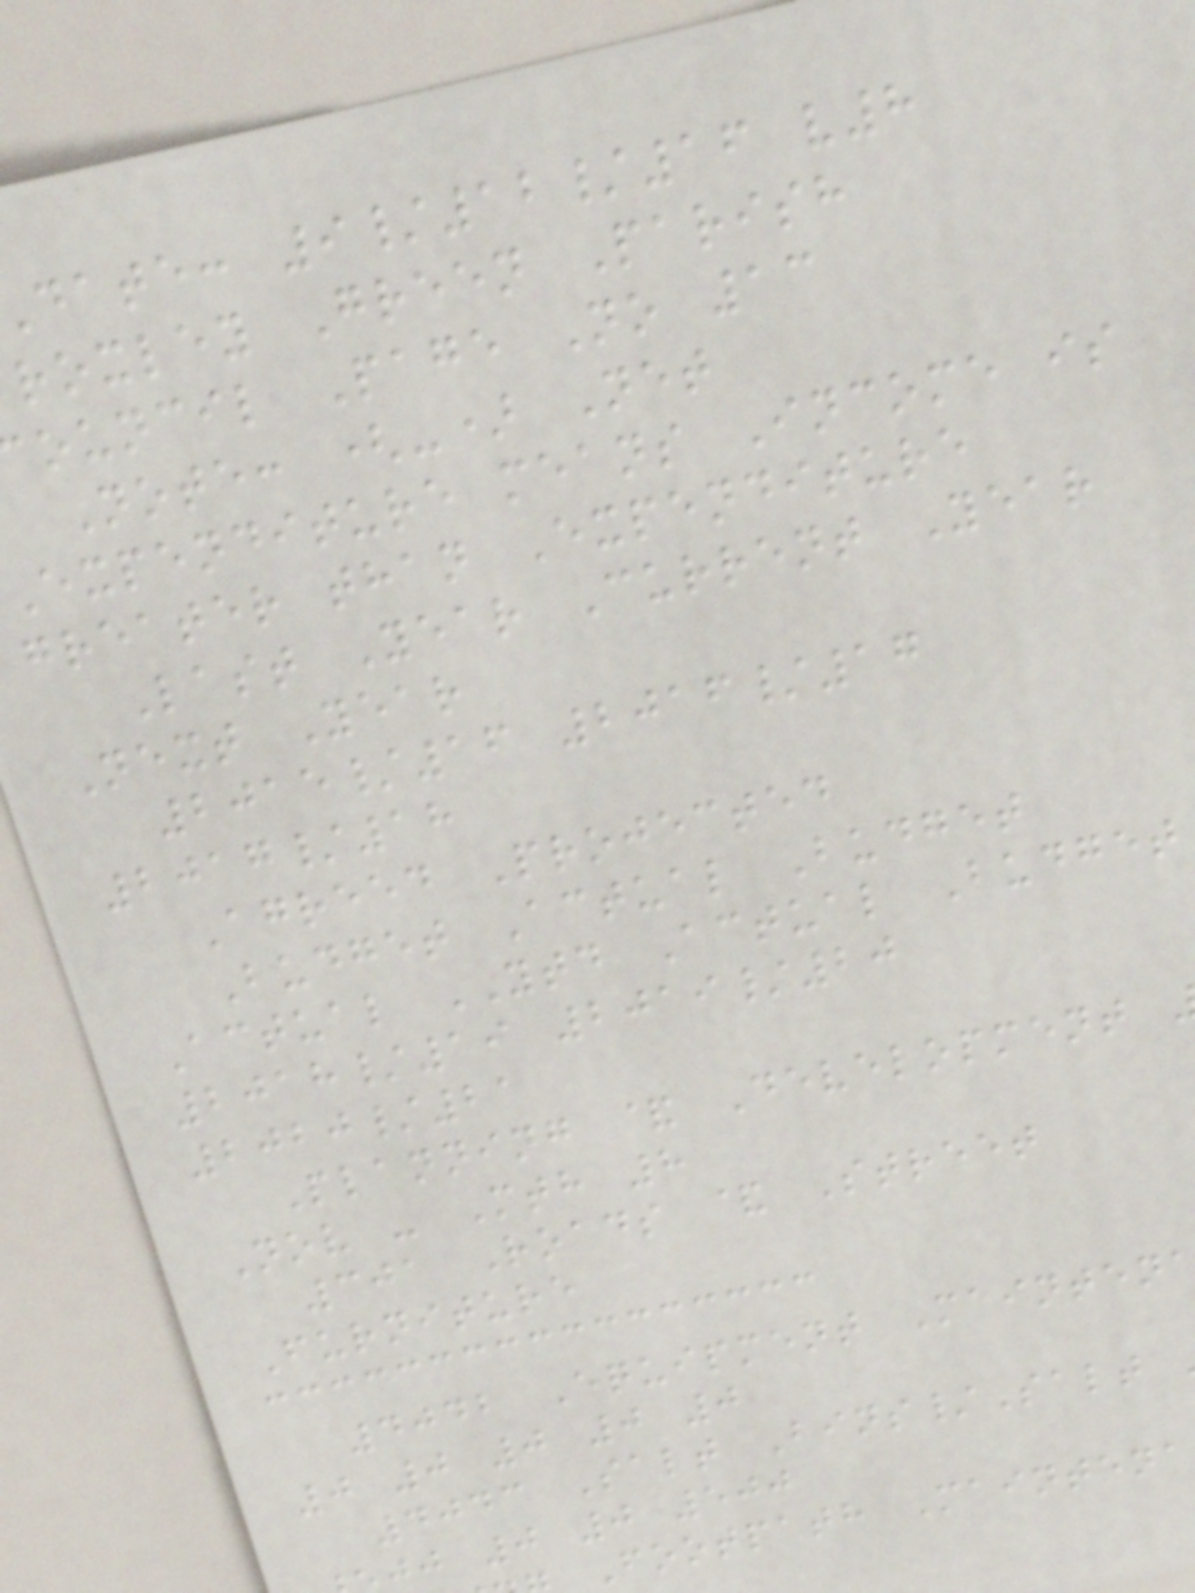date: 9/12/16 v8
roxley Green Parish
ouncil Page No 13
Note: (-) Net
Expenditure means Income is
greater than Expenditure
Last Year Current Year
Next Year
2015/16 2016/17
2017/18
Agreed Projected
Budget Actual Budget
Actual YTD Actual Budget
2018/19 2019/20
2020/21
Planning & Development
Nov - Mth 8
301 Roads & Street
Furniture
4042 Equipment Mainten
0 0 0 0 0
4043 Salt Bins/Salt
jj 0 0 500
Footpath Maintena
